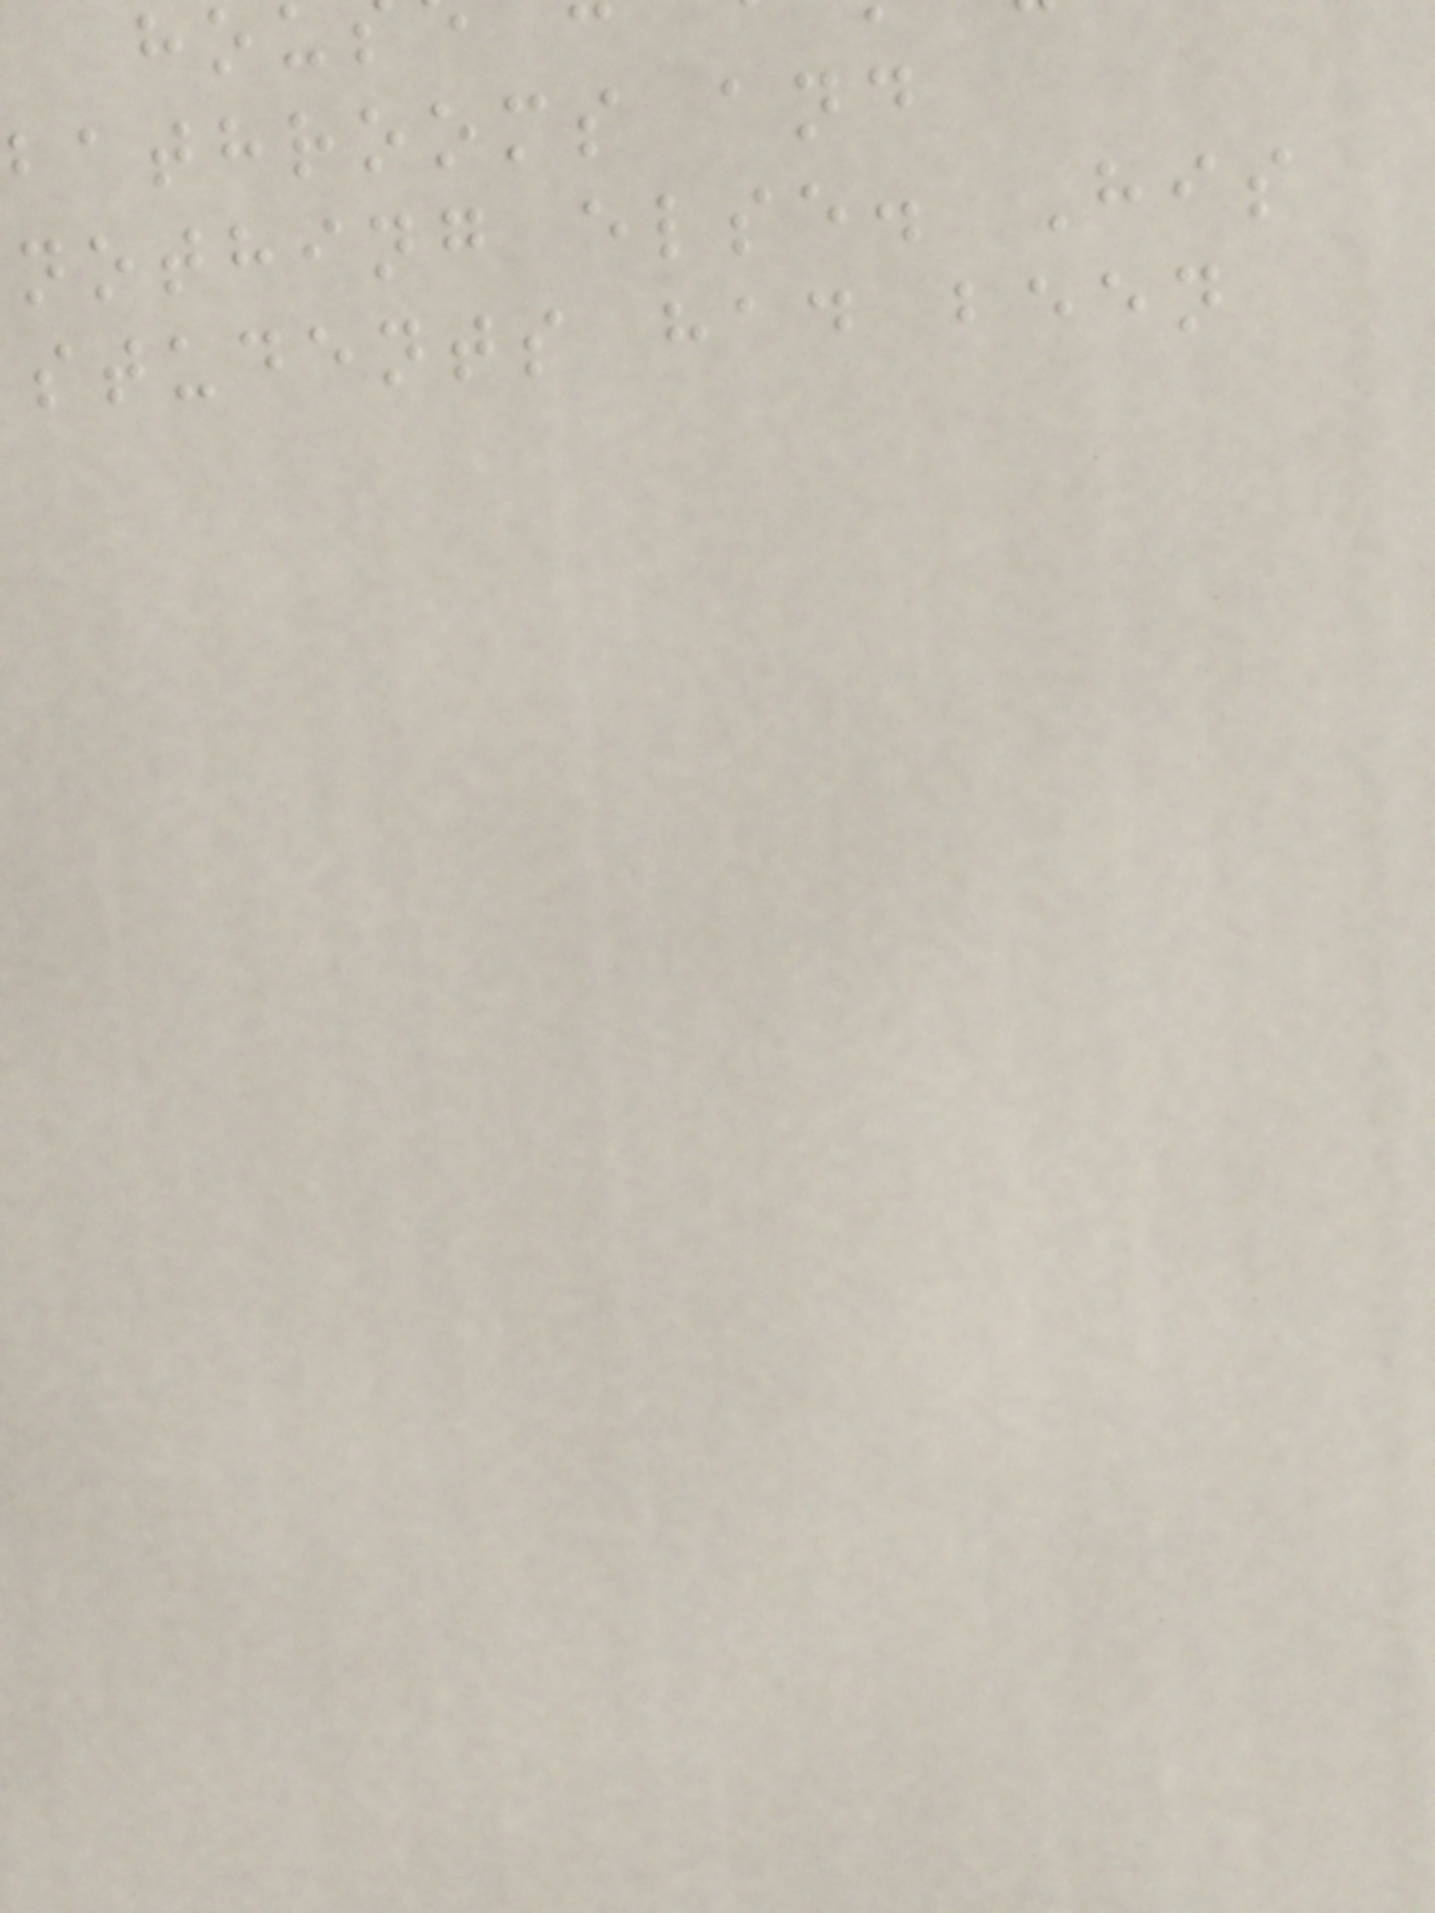bathrooms and
nothing else. His
students had been
